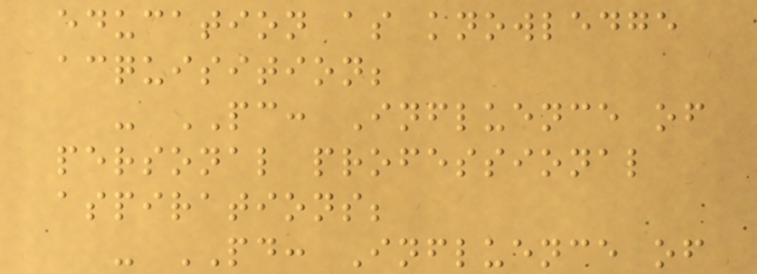education as knowledge
acquisition;
- PC: Influence of
personal professional
aspirations;
- PD: Influence of
